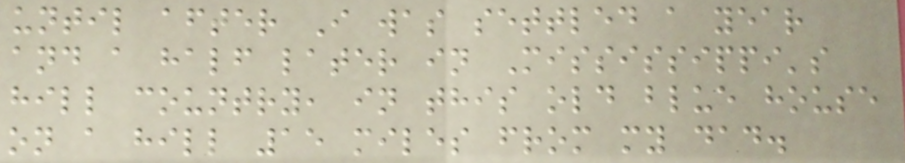until after I was settled a year
and a half later in Mississippi's
hill country, in this old blue house
on a hill 15 miles from my dad.
